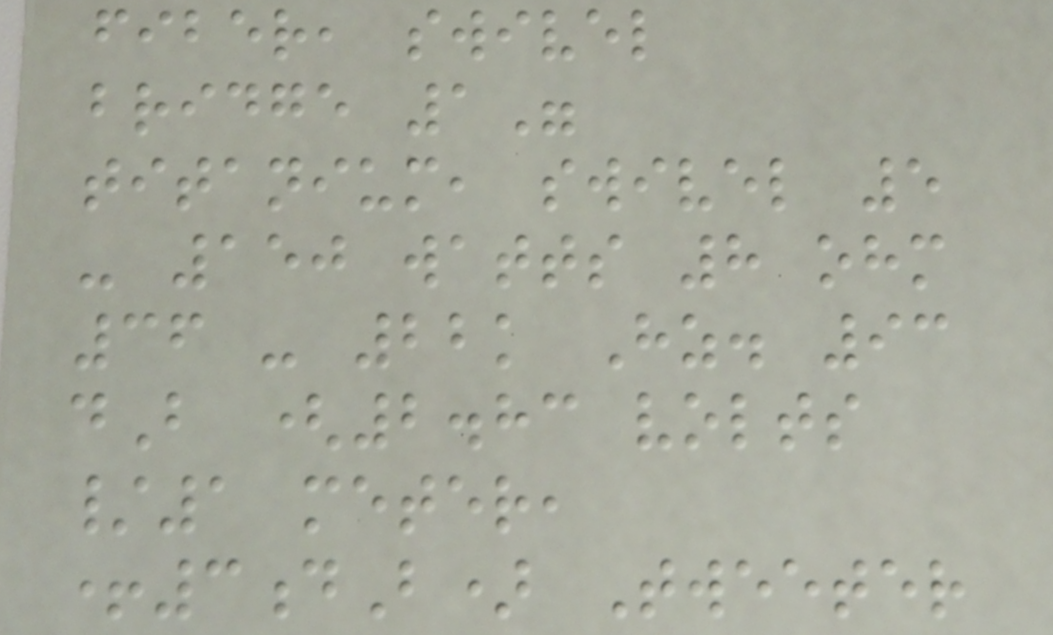fiber, swivel
bridge 1"
titanium, swivel 5
- 150 watts 8 ohm
36 - 22k Hz. 93
dB (2.83 volts
/1 meter,
+3dB) Tweeter
